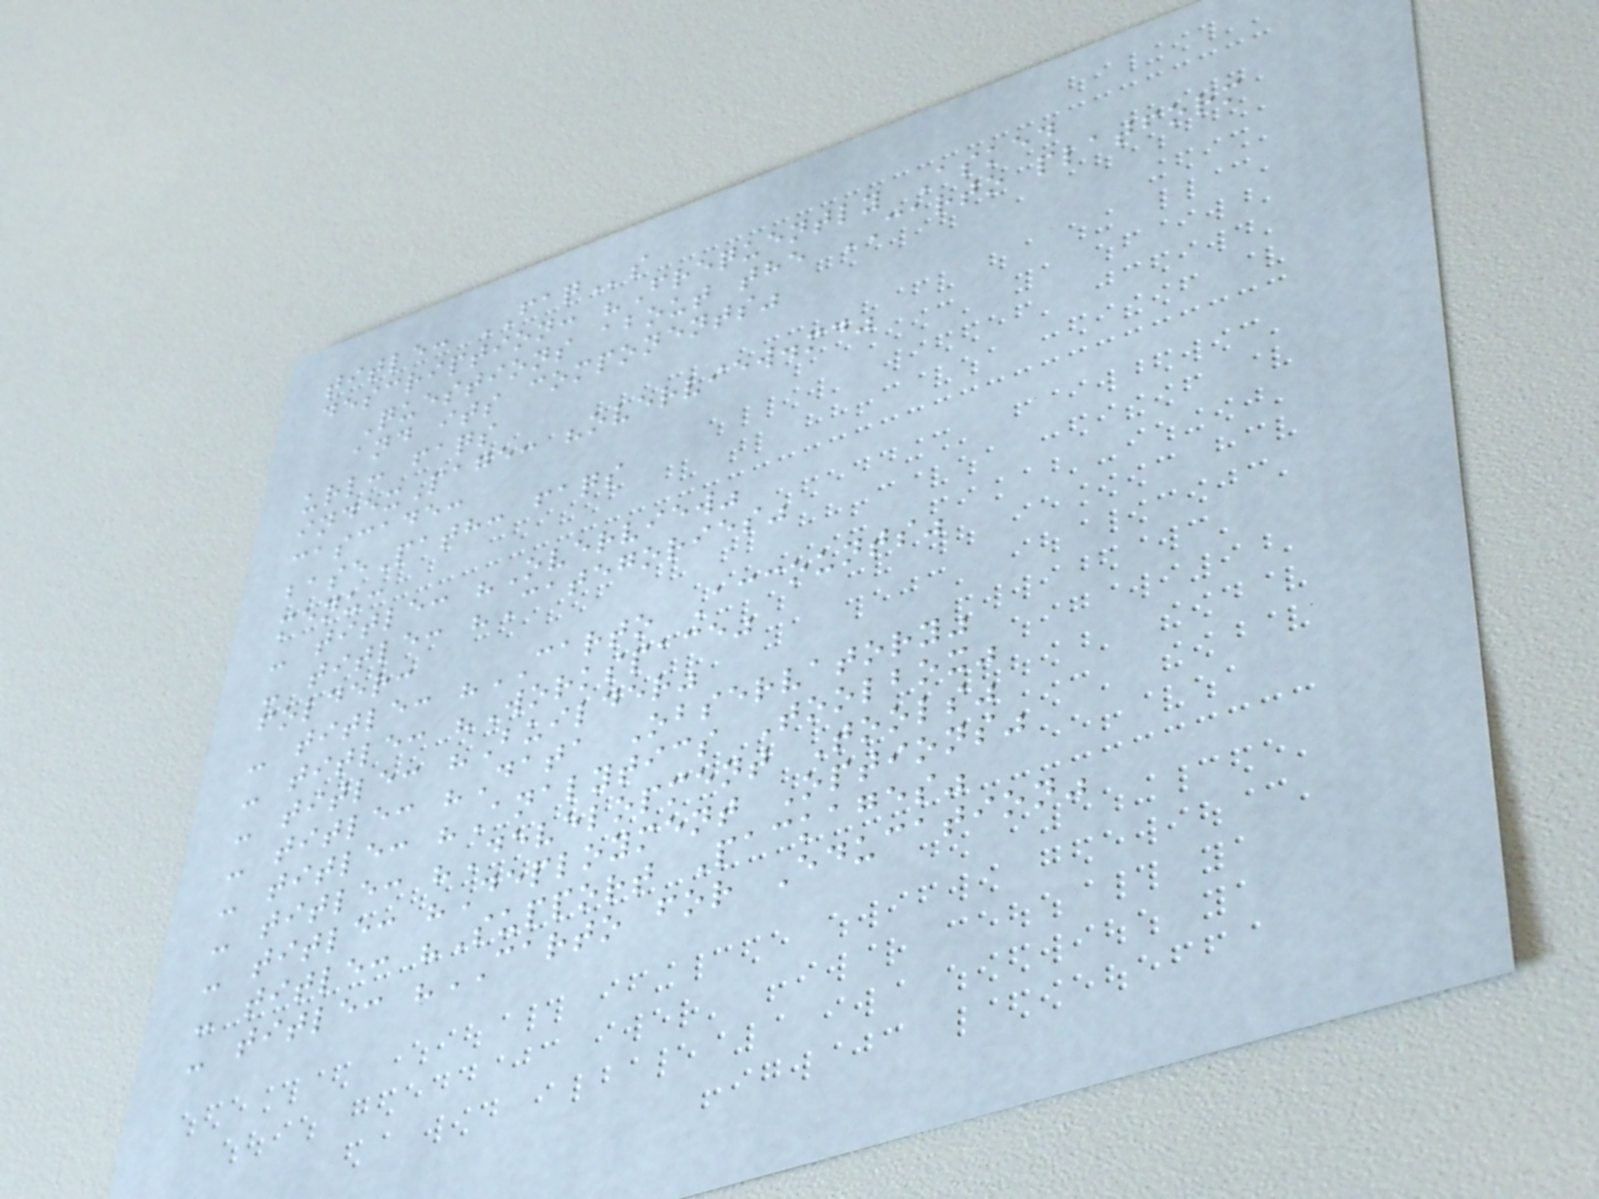title: FAQs
description: "Frequently Asked
Questions about the CARTO platform
and its components"
url: faqs
indexPage: "overview.md"
cascade:
basePath: faqs
menu:
- title: "Overview"
- title: "Categories"
folder:
- title: "CARTO Accounts"
- title: "Workspace"
- title: "Builder"
- title: "Data Observatory"
- title: "Analytics Toolbox"
- title: "Development Tools"
- title: "Deployment Options"
- title: "Support Packages"
- title: "CARTO for Education"
